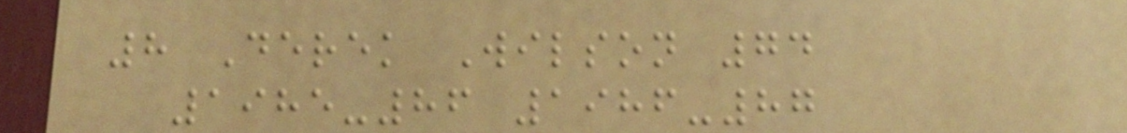8 Derek Wilson 74
1985-86 1986-87
